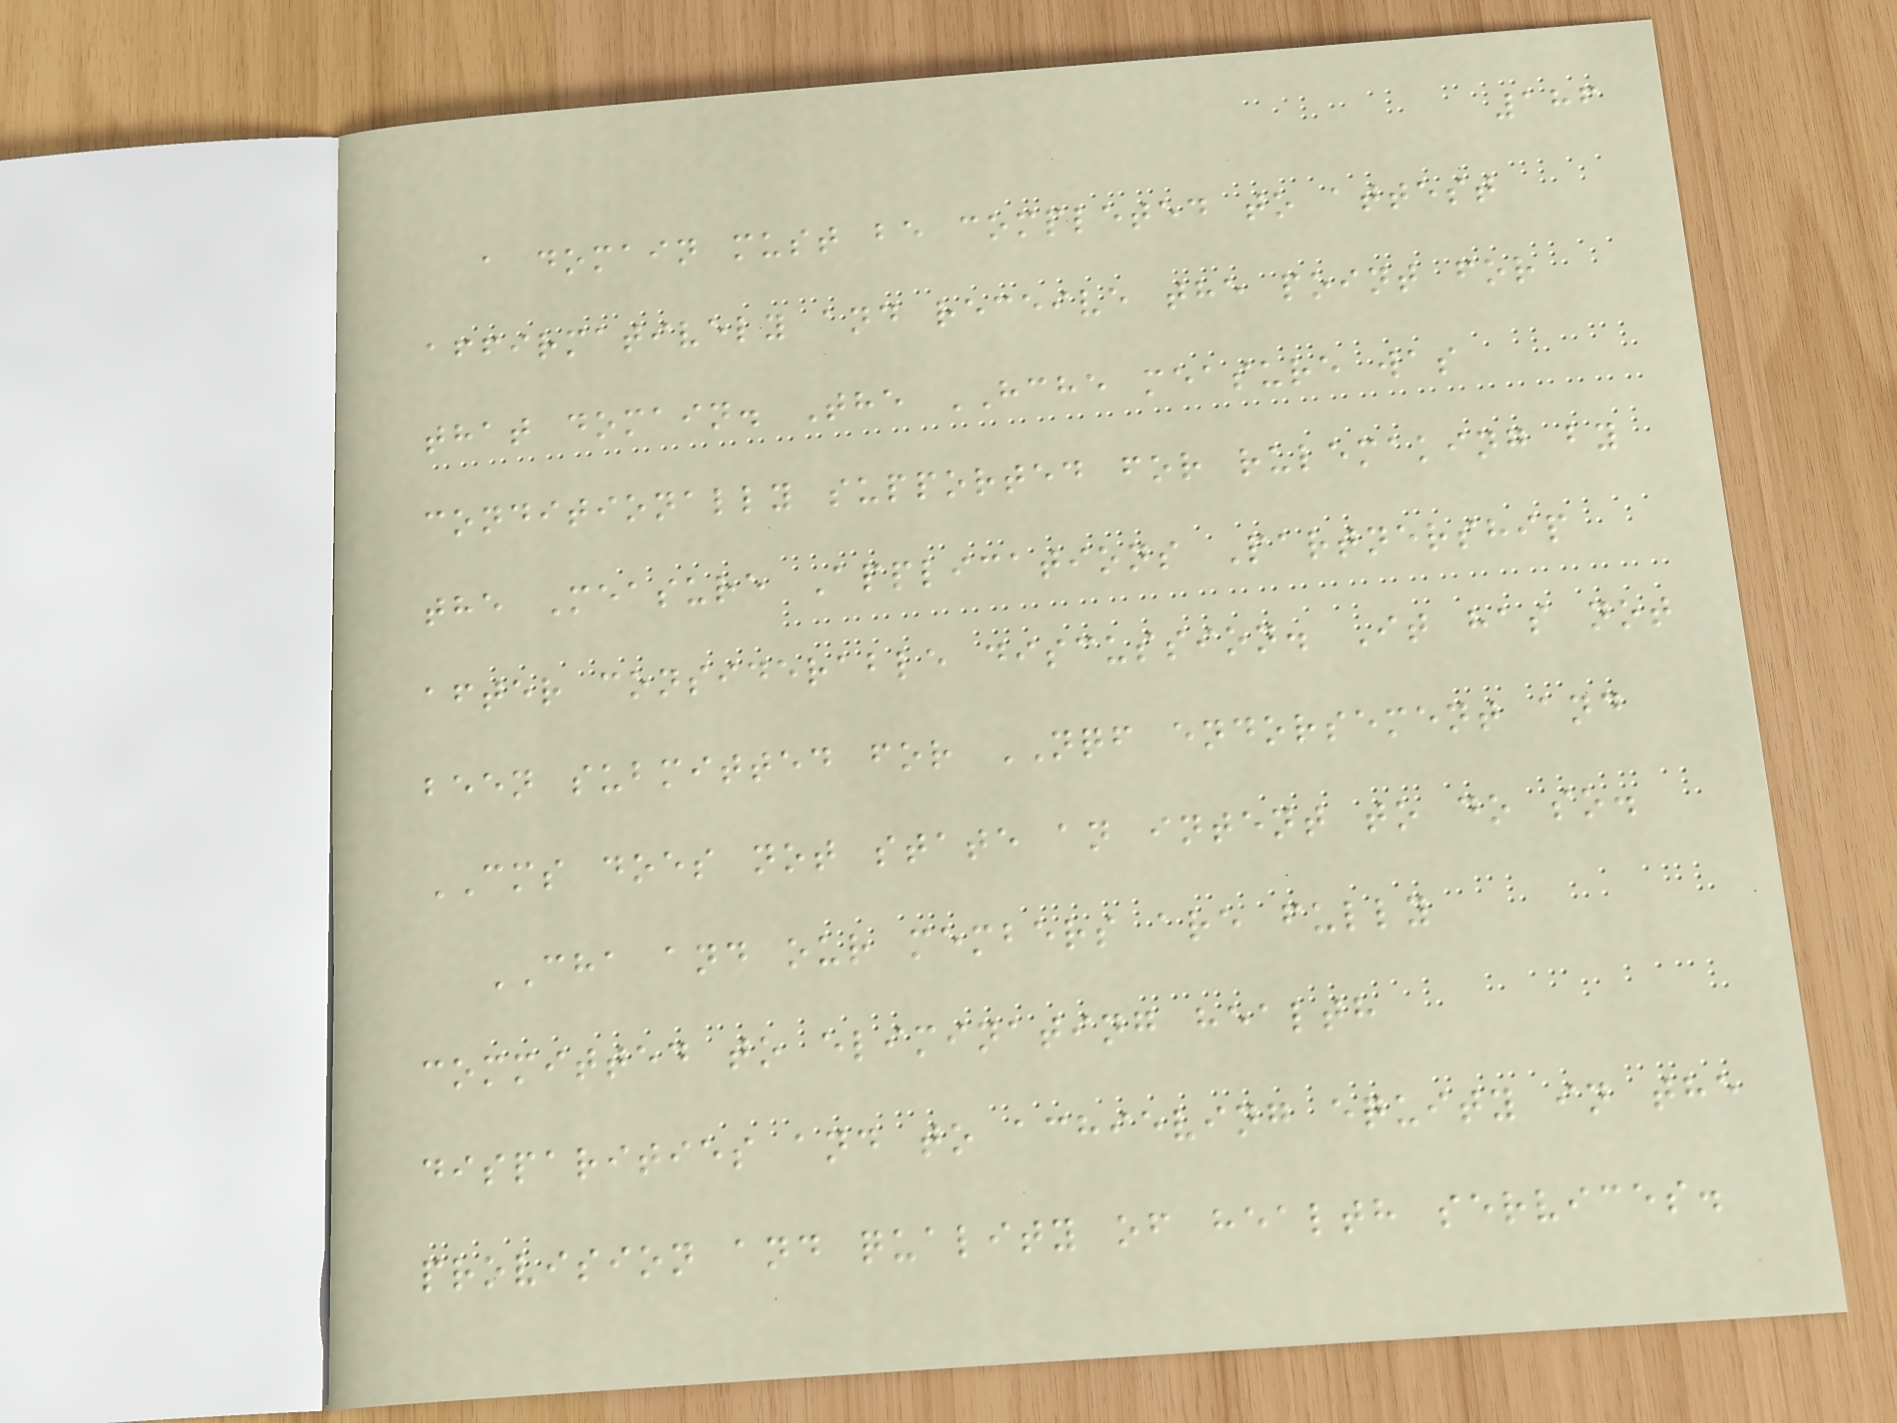186
a domain must be completed to attest
affirmatively and receive the point for
that domain. The HCHE measure was
conditionally supported for rulemaking by
the Measure Applications Partnership
after considerable discussion. It has not
been submitted for NQF endorsement and
CMS does not state an intent to do so.
CHA and our members are fully
committed to eliminating health
disparities and to achieving equity in the
provision and quality of health services.
